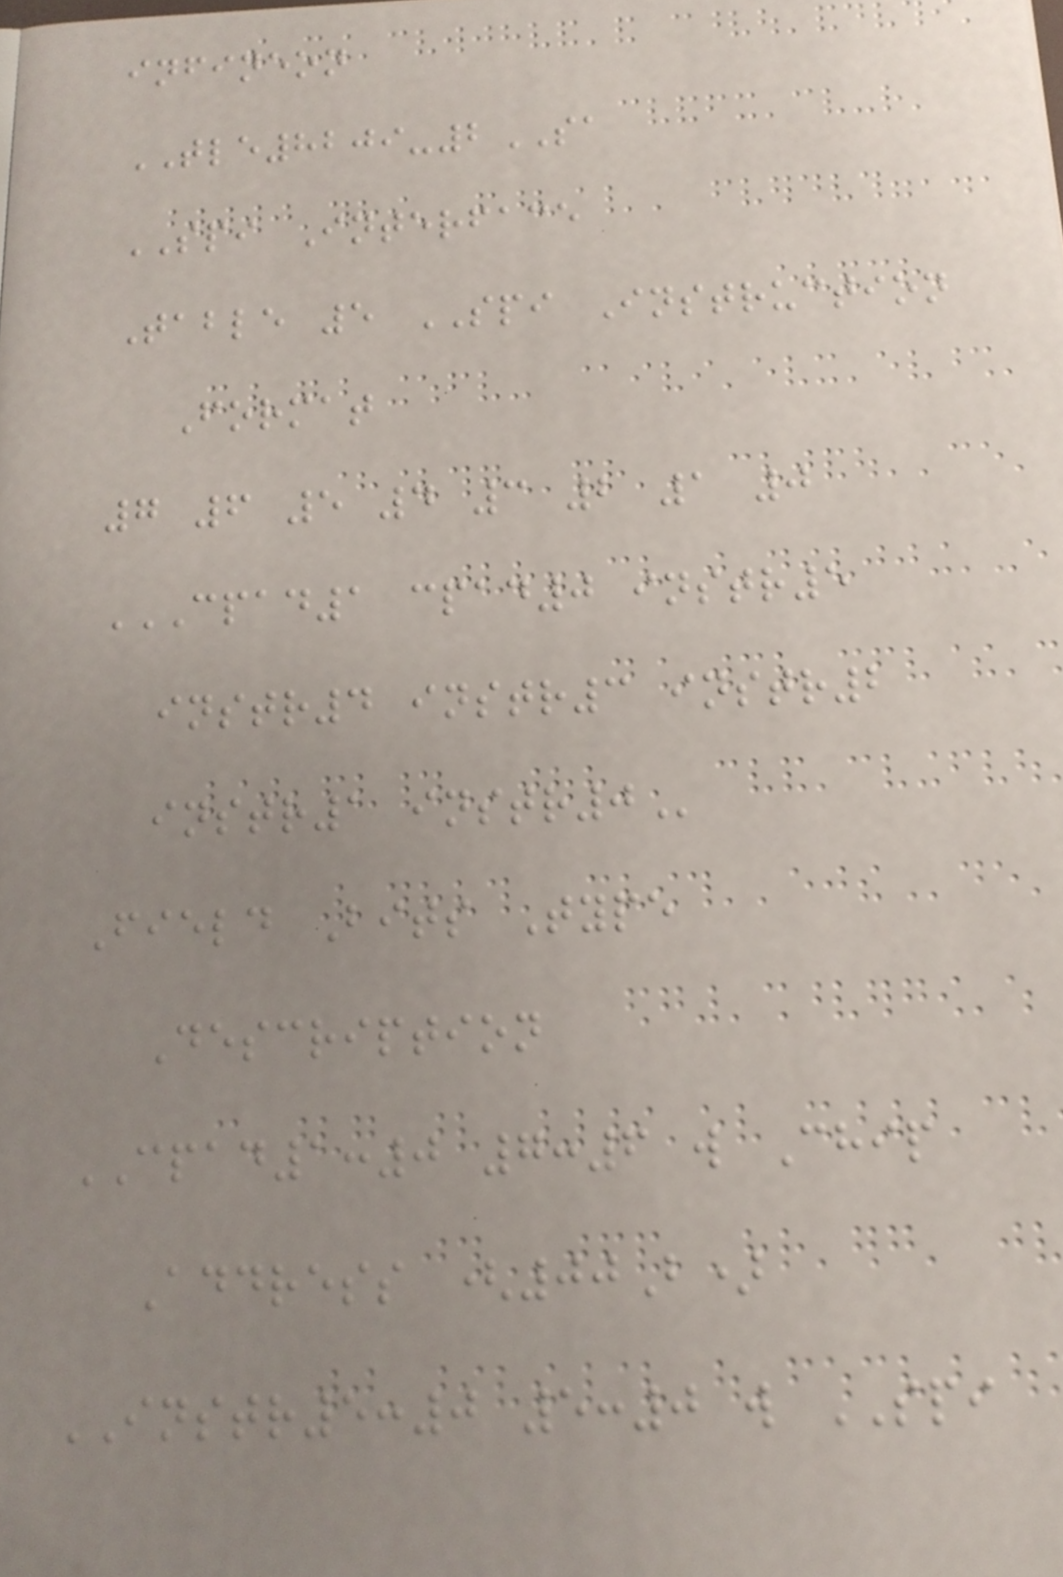infineon
TLE8209-2SA
SPI Interface
Table 5 SPI Instruction
Format
7 6 5 4 3 2 1 0
CPAD1 CPAD0 INSTR5
INSTR4 INSTR3 INSTR2
INSTR1 INSTR0
Field Bits Type
Description
CPAD1:0 7:6 w Chip
Address (00B)
INSTR5:0 5:0 w SPI
